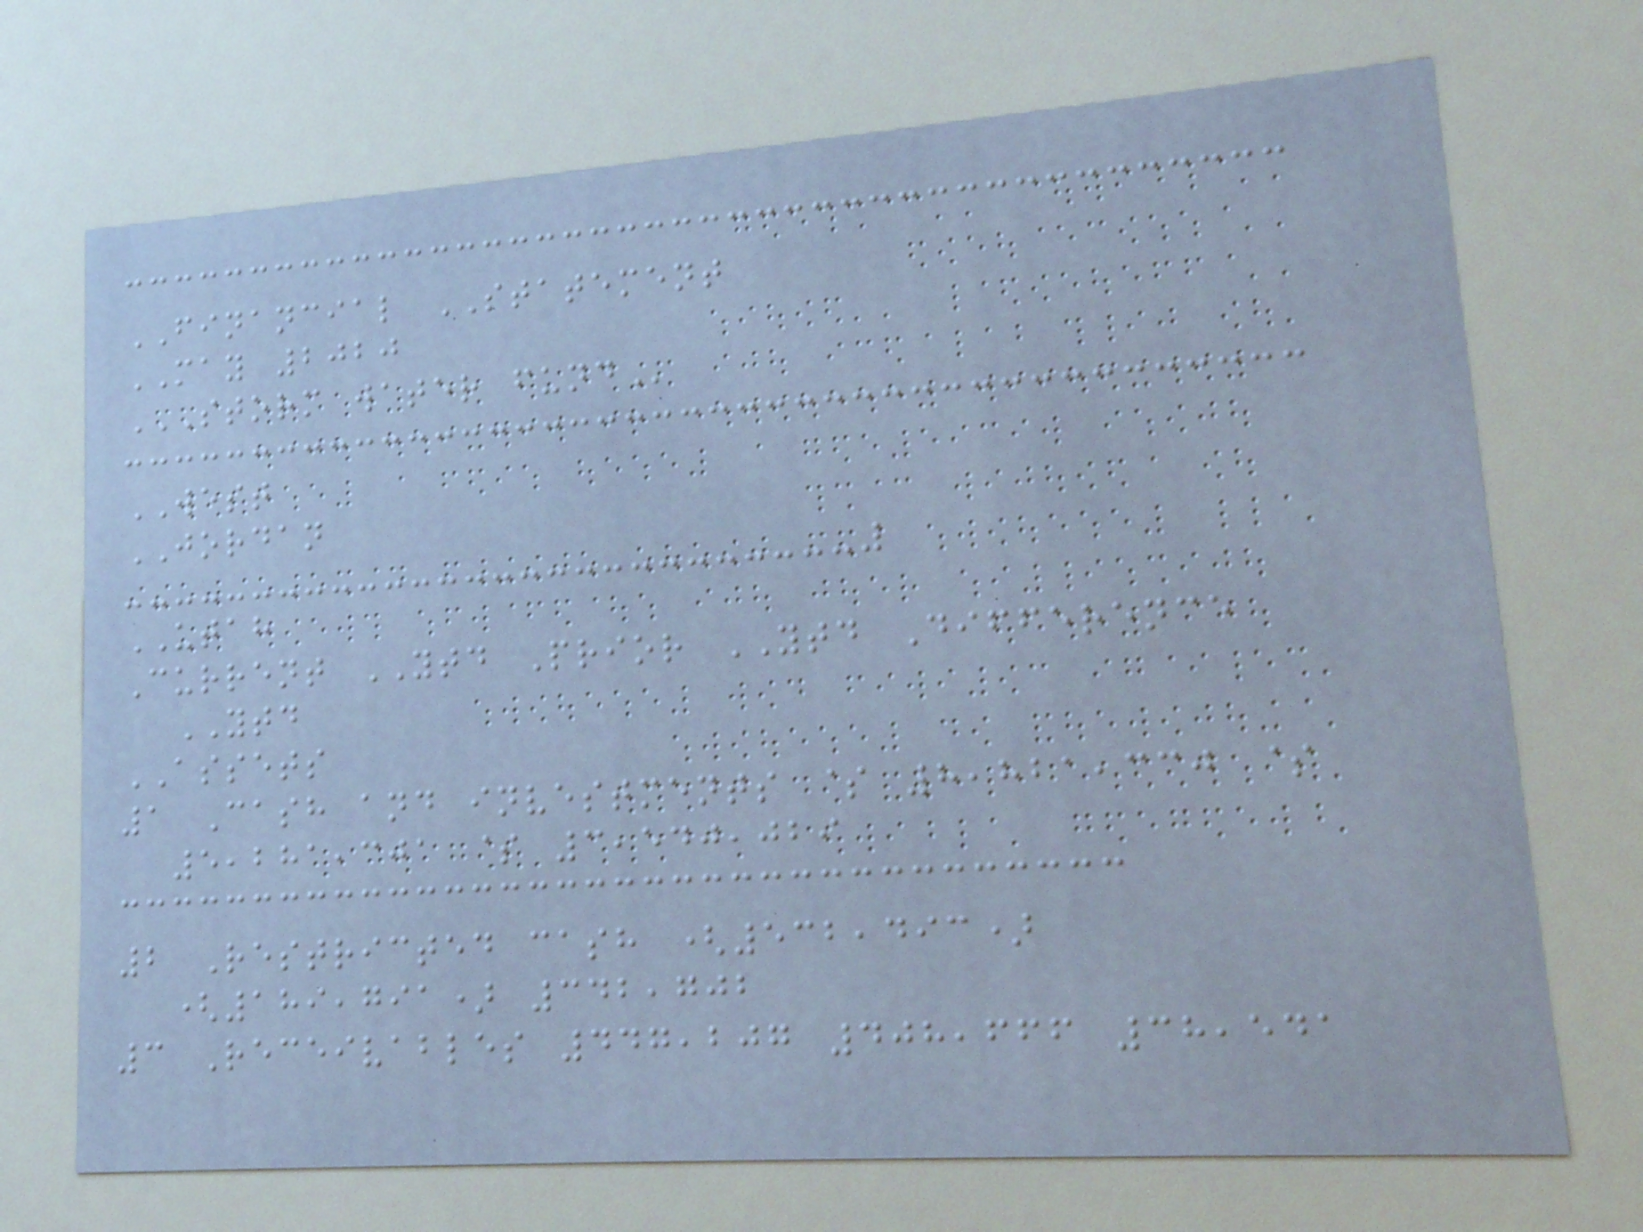FINANCIAL STATEMENT
MAY 2020
STORM WATER FUND
WEST
JORDAN
UTAH
Current YTD Prior YTD Difference
YTD
ASSETS
1 Cash and investments $ 8,821,330 $
5,281,301 $ 3,540,029
2 Restricted cash (532,493)
(189,791) 342,702
3 Receivables 447,207 408,666 38,541
